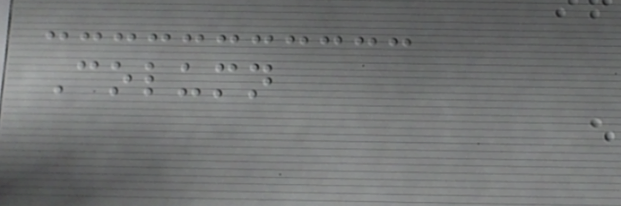Column
